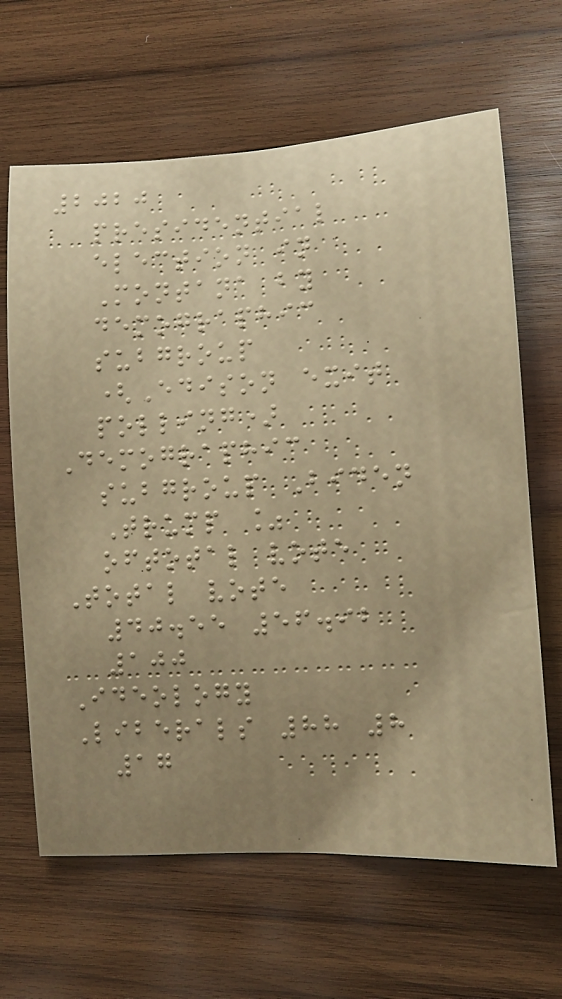2020
presidential
election in
Montana by
demographic
subgroup
(Edison exit
polling)
Demographic
subgroup Biden
Trump %
oftotal vote
Total vote
40.55 56.92
100
Ideology
Liberals 88 8
17
